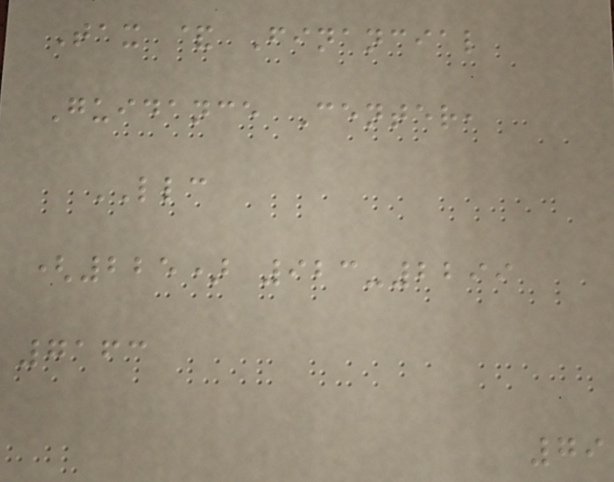Tax & Financial
Guidance Center,
LLC
(225) 923-2299
7163
79
